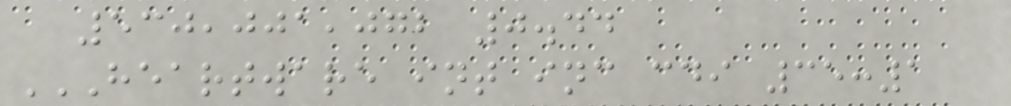530,001,072 0.44
HEARTWARE INT INC CDI 35:1
